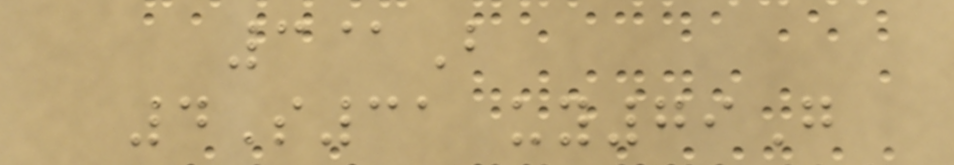3@B
4S31 uy79G
